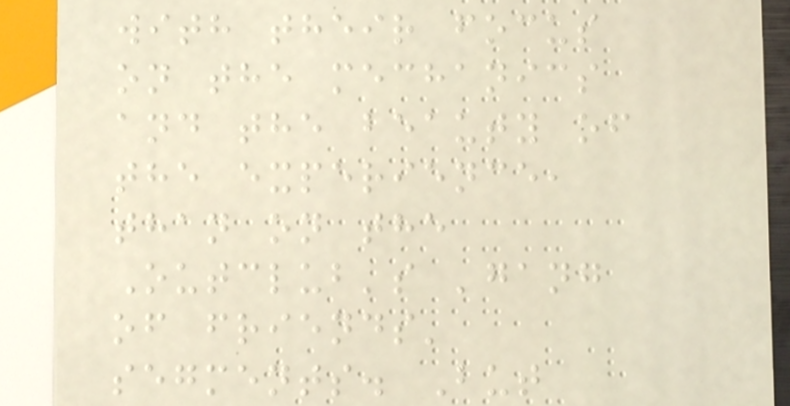with their focus
on the mechanics
and the beauty of
the experience,
than on the
Outclub's 'gang
of friends'
segments. But
